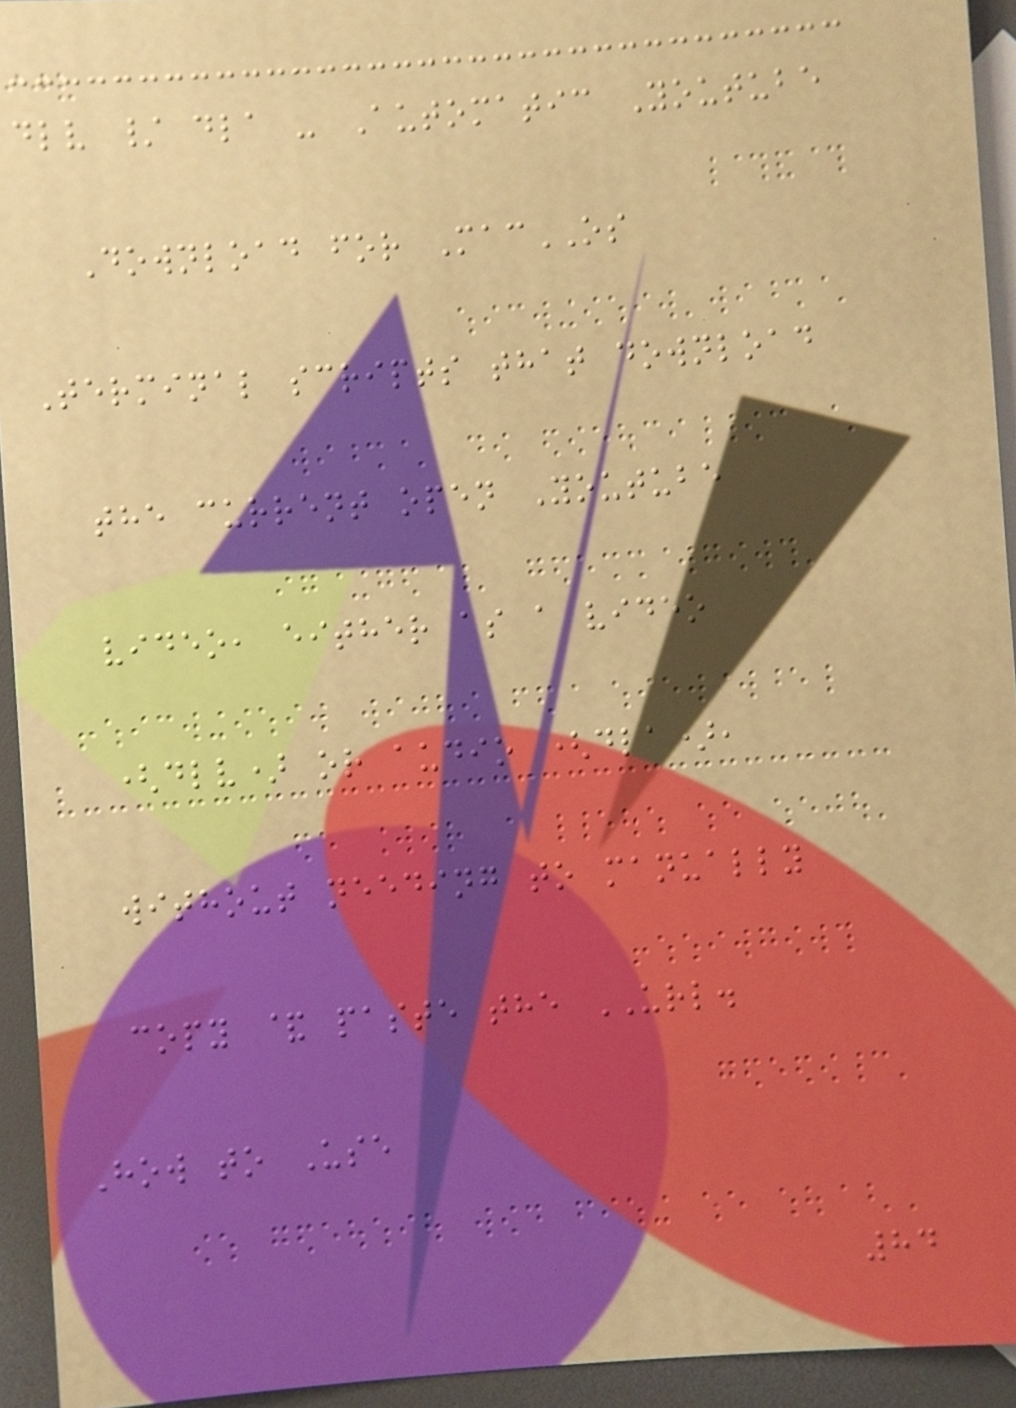dlv / dla - Automatic Youtube
Download for MacOS
Terminal scripts that download
the current open Youtube
video, either as a video
(dlv) or audio (dla),
without needing to manually
copy & paste the URL.
How to Use
84
